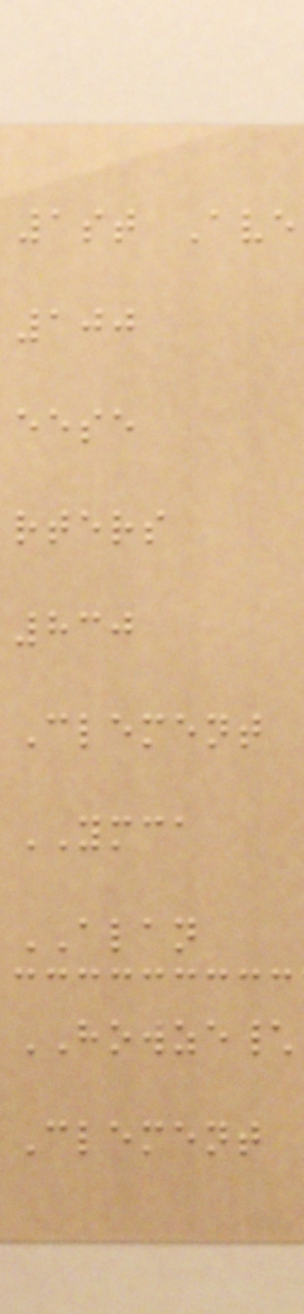1st Ave
100
eese
rters
830
Clement
YMCA
ALAN
HOWZE\
Clement
